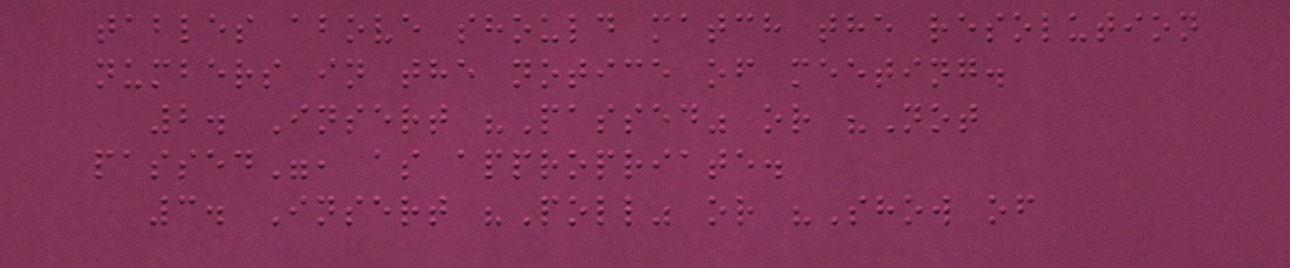tables above should match the resolution
numbers in the notice of meeting.
2. Insert "Passed" or "Not
passed", as appropriate.
3. Insert "Poll" or "Show of
